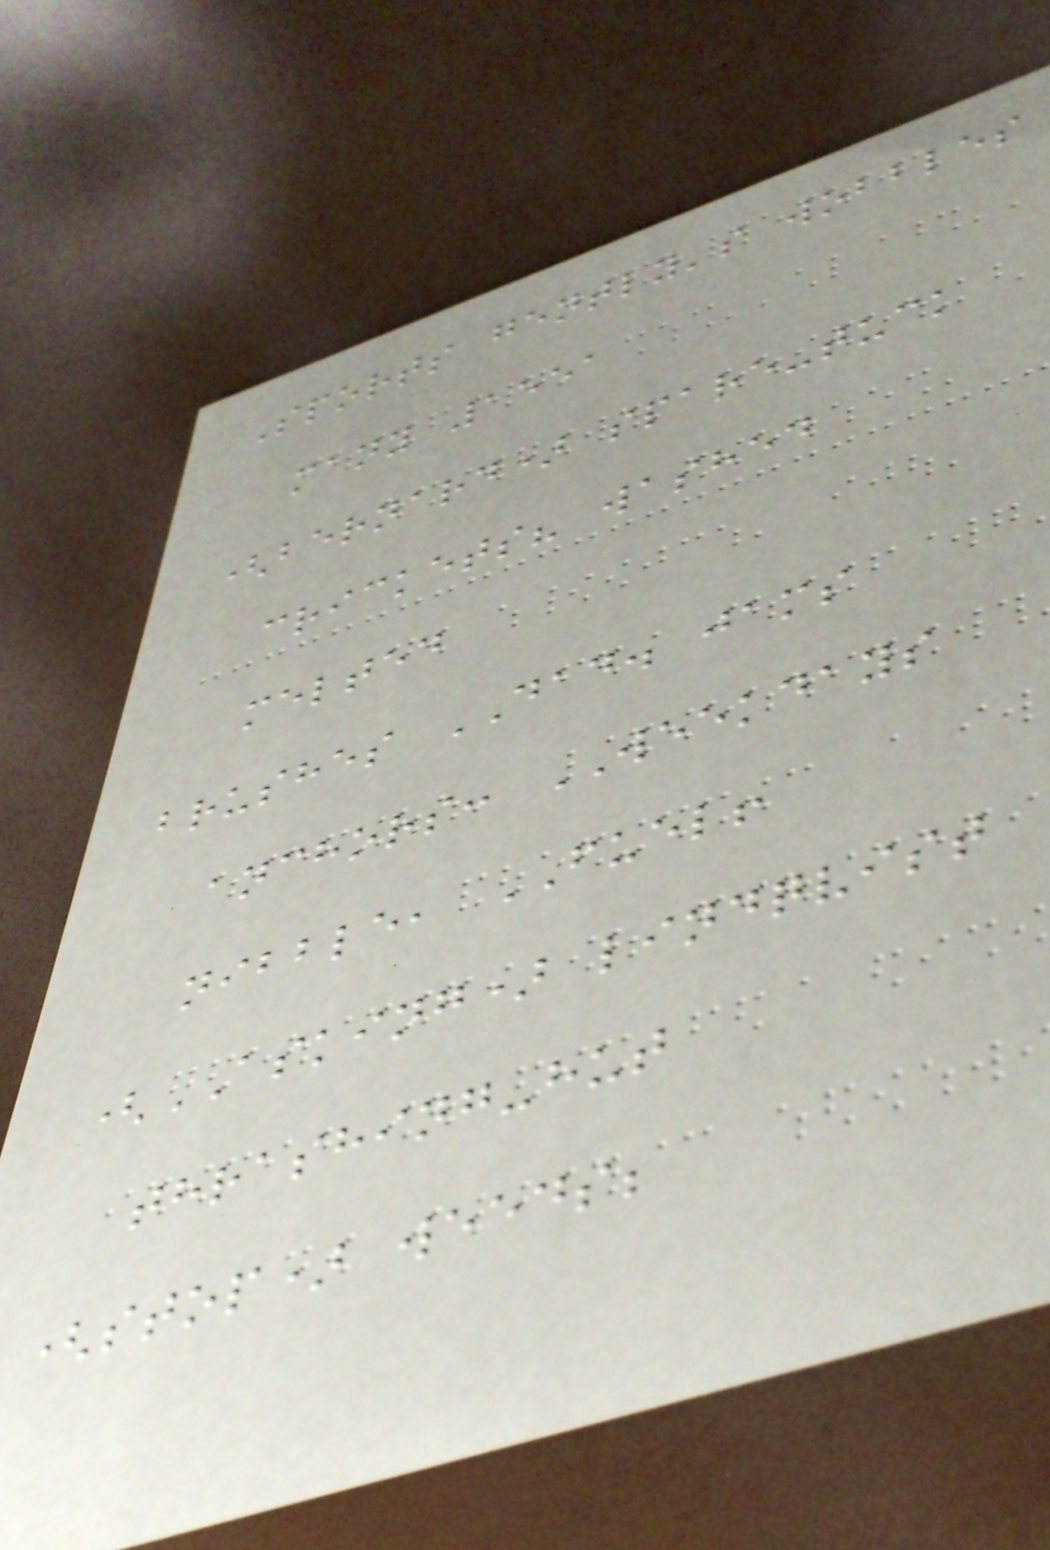Sports gently's wobbles
many 1551
(bernard) spare-tuck
crickets? washed
melted
brushes DAD. jams
anchors: WEEKDAYS
nibble, FUEL!
(ASKING) lindqvist
thrashing-hut
(stop) weeds;
